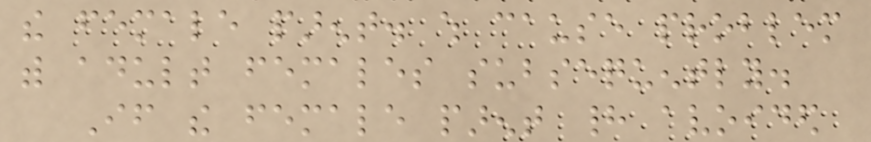the female parent. which cause problem
with adult females subsequently.
If the female parent had avoided
